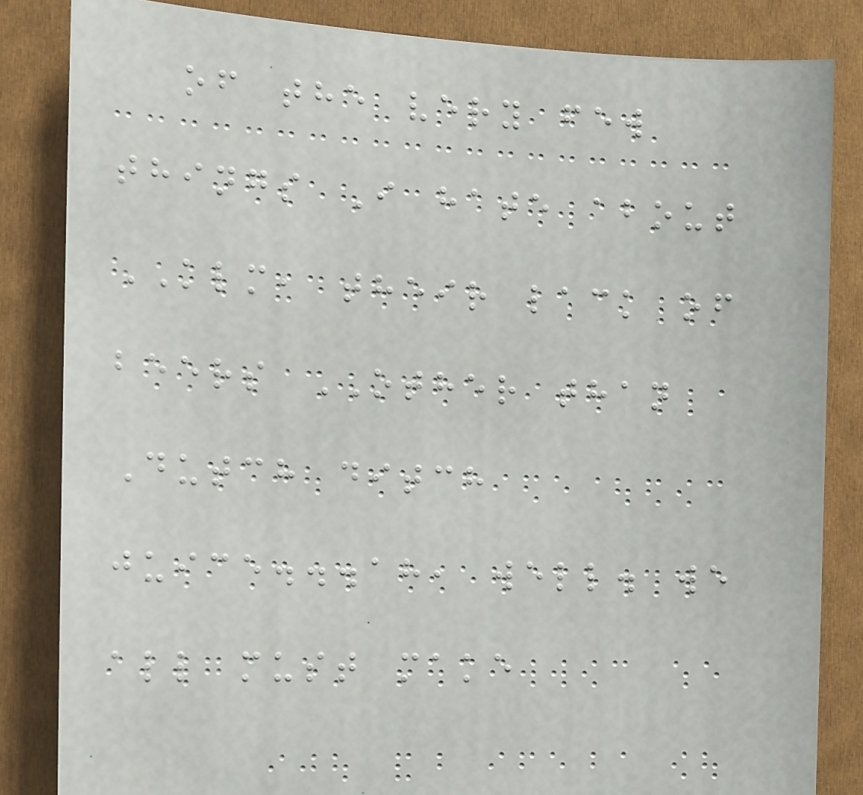of the very few
things I hate about
KLM, their lack of
beers OTHER than
Dutch ditch
juice...ah, well. we
all must make
